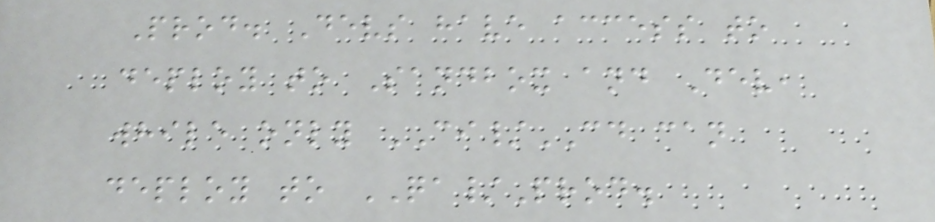Prod. Devs have access to
deploy to Sandbox and Dev,
while only CI/CD can
deploy to QA/Prod.
